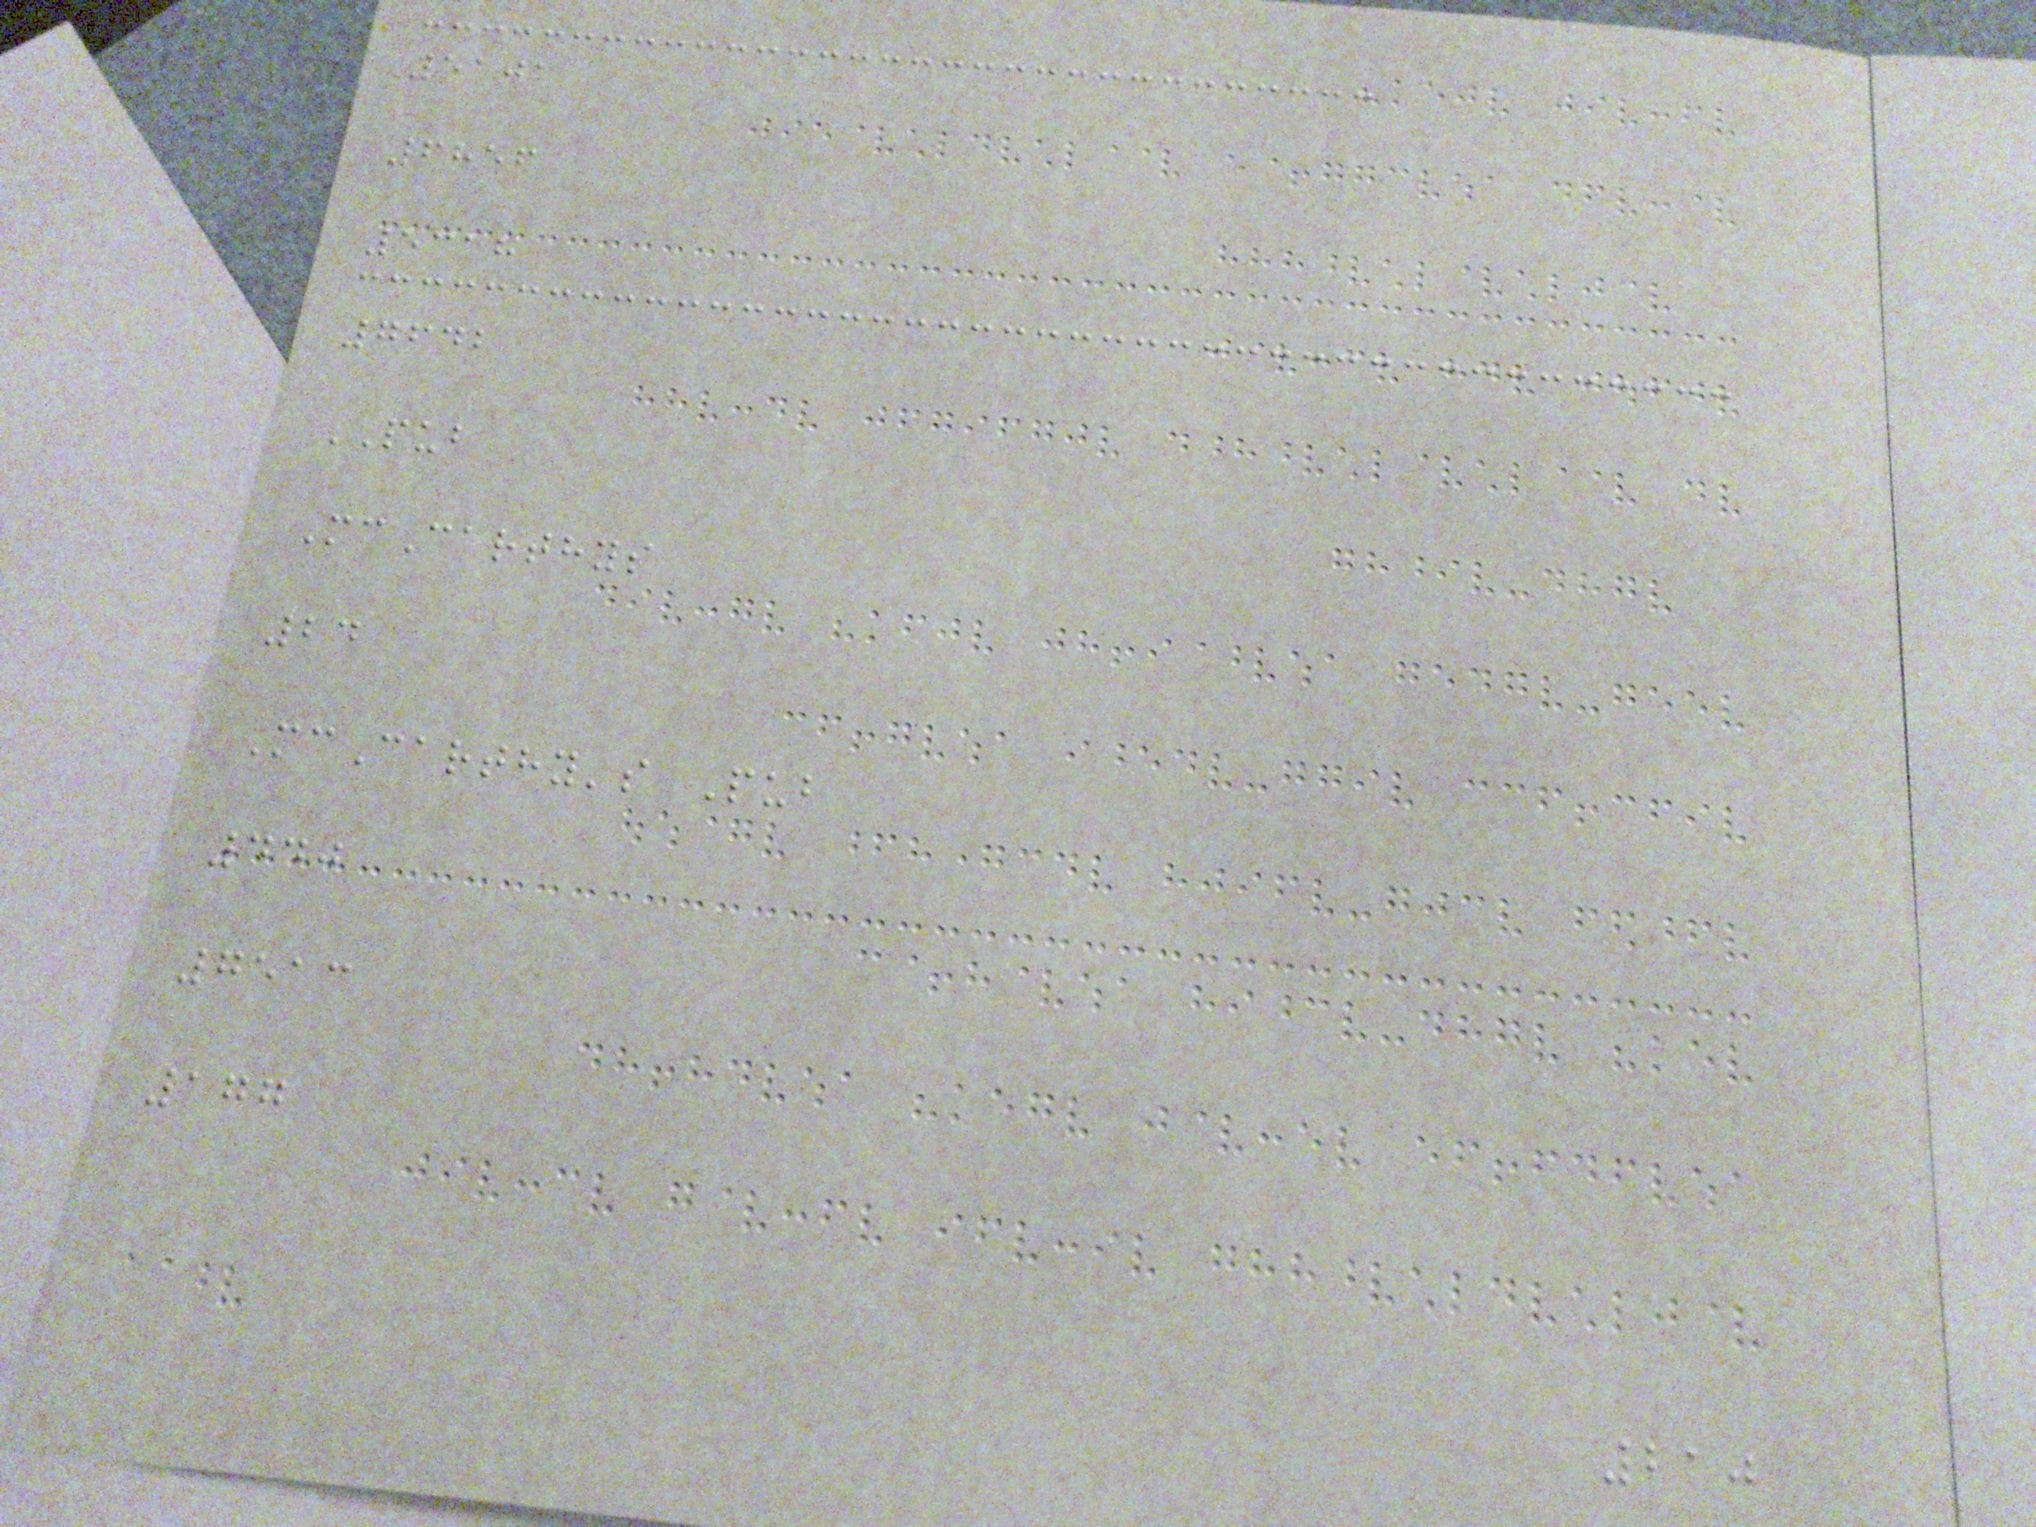5101
6856
5318
7642
PUB
McCarthys
24
McCarthy's Pub
440
7513
177
210
